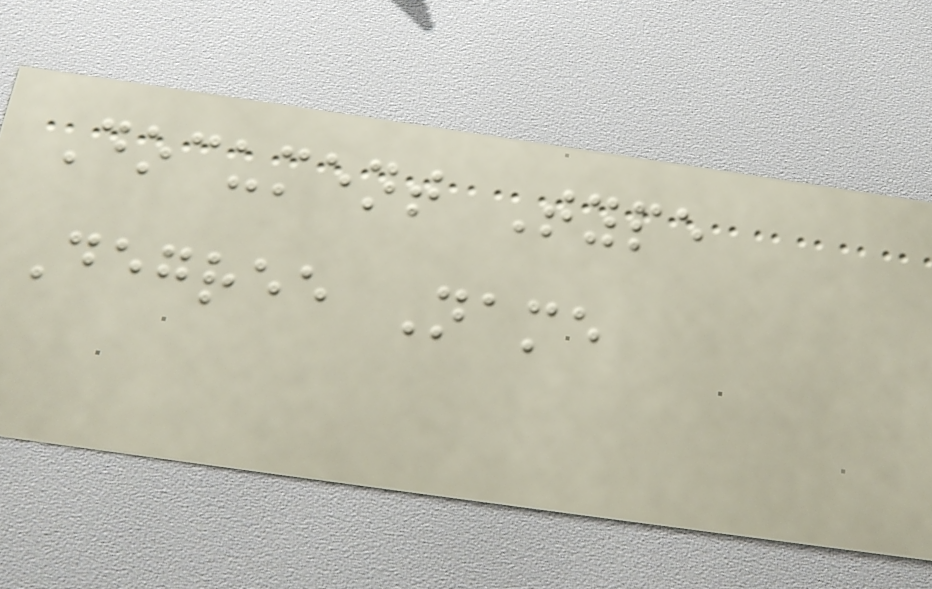Document Type
Degree Name
